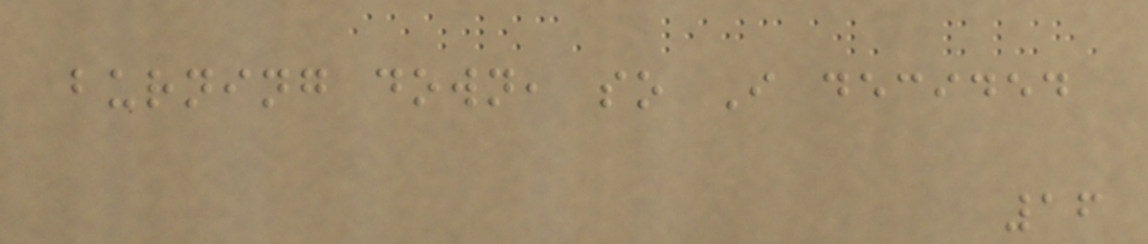burning down, so I decided
16
